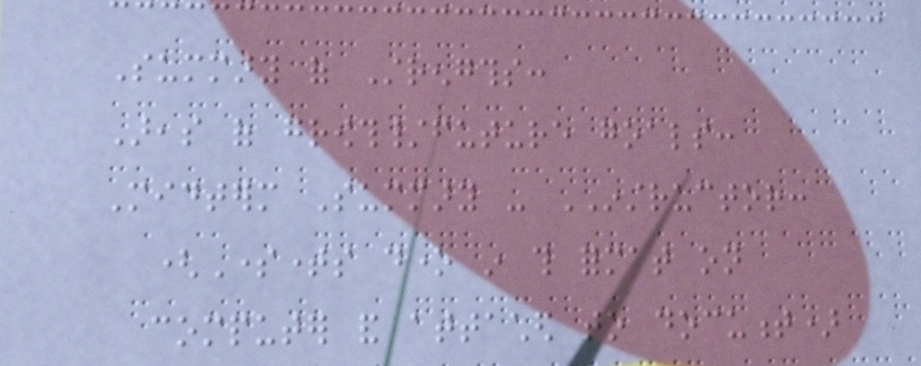Summary of Strengths:
Areas of growth/future goals:
Midterm Summary - INSTRUCTOR:
(Sometimes done in this format on
computer and attached to document)
